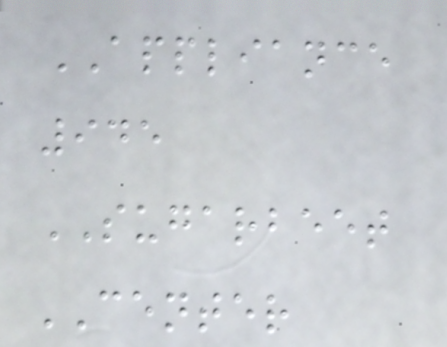APPLIANCE
945
SUGARBEET
CENTER
